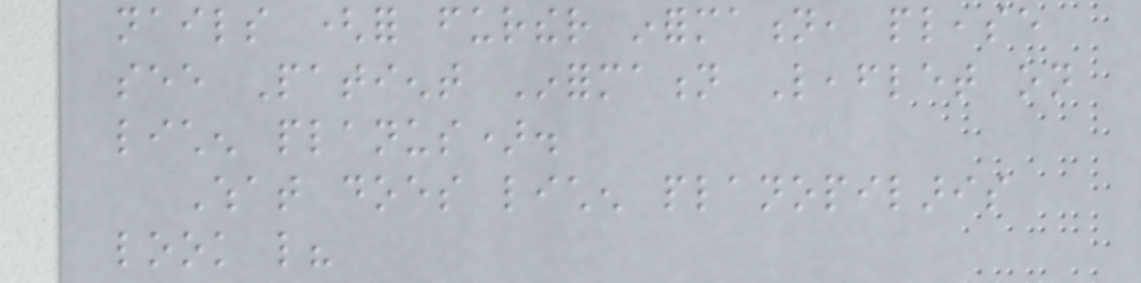nails (for further information, please
see Patient Information Leaflet on
lichen planus).
What does lichen planopilaris
look like?
